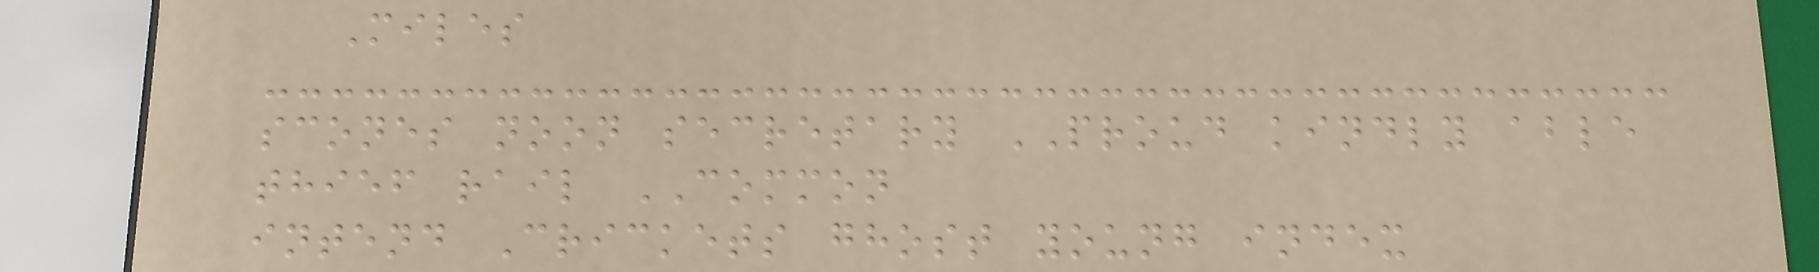Miles
scones noon secretary PROUD kindly able
thief rail COMMON
intend Crickets ghost young index
